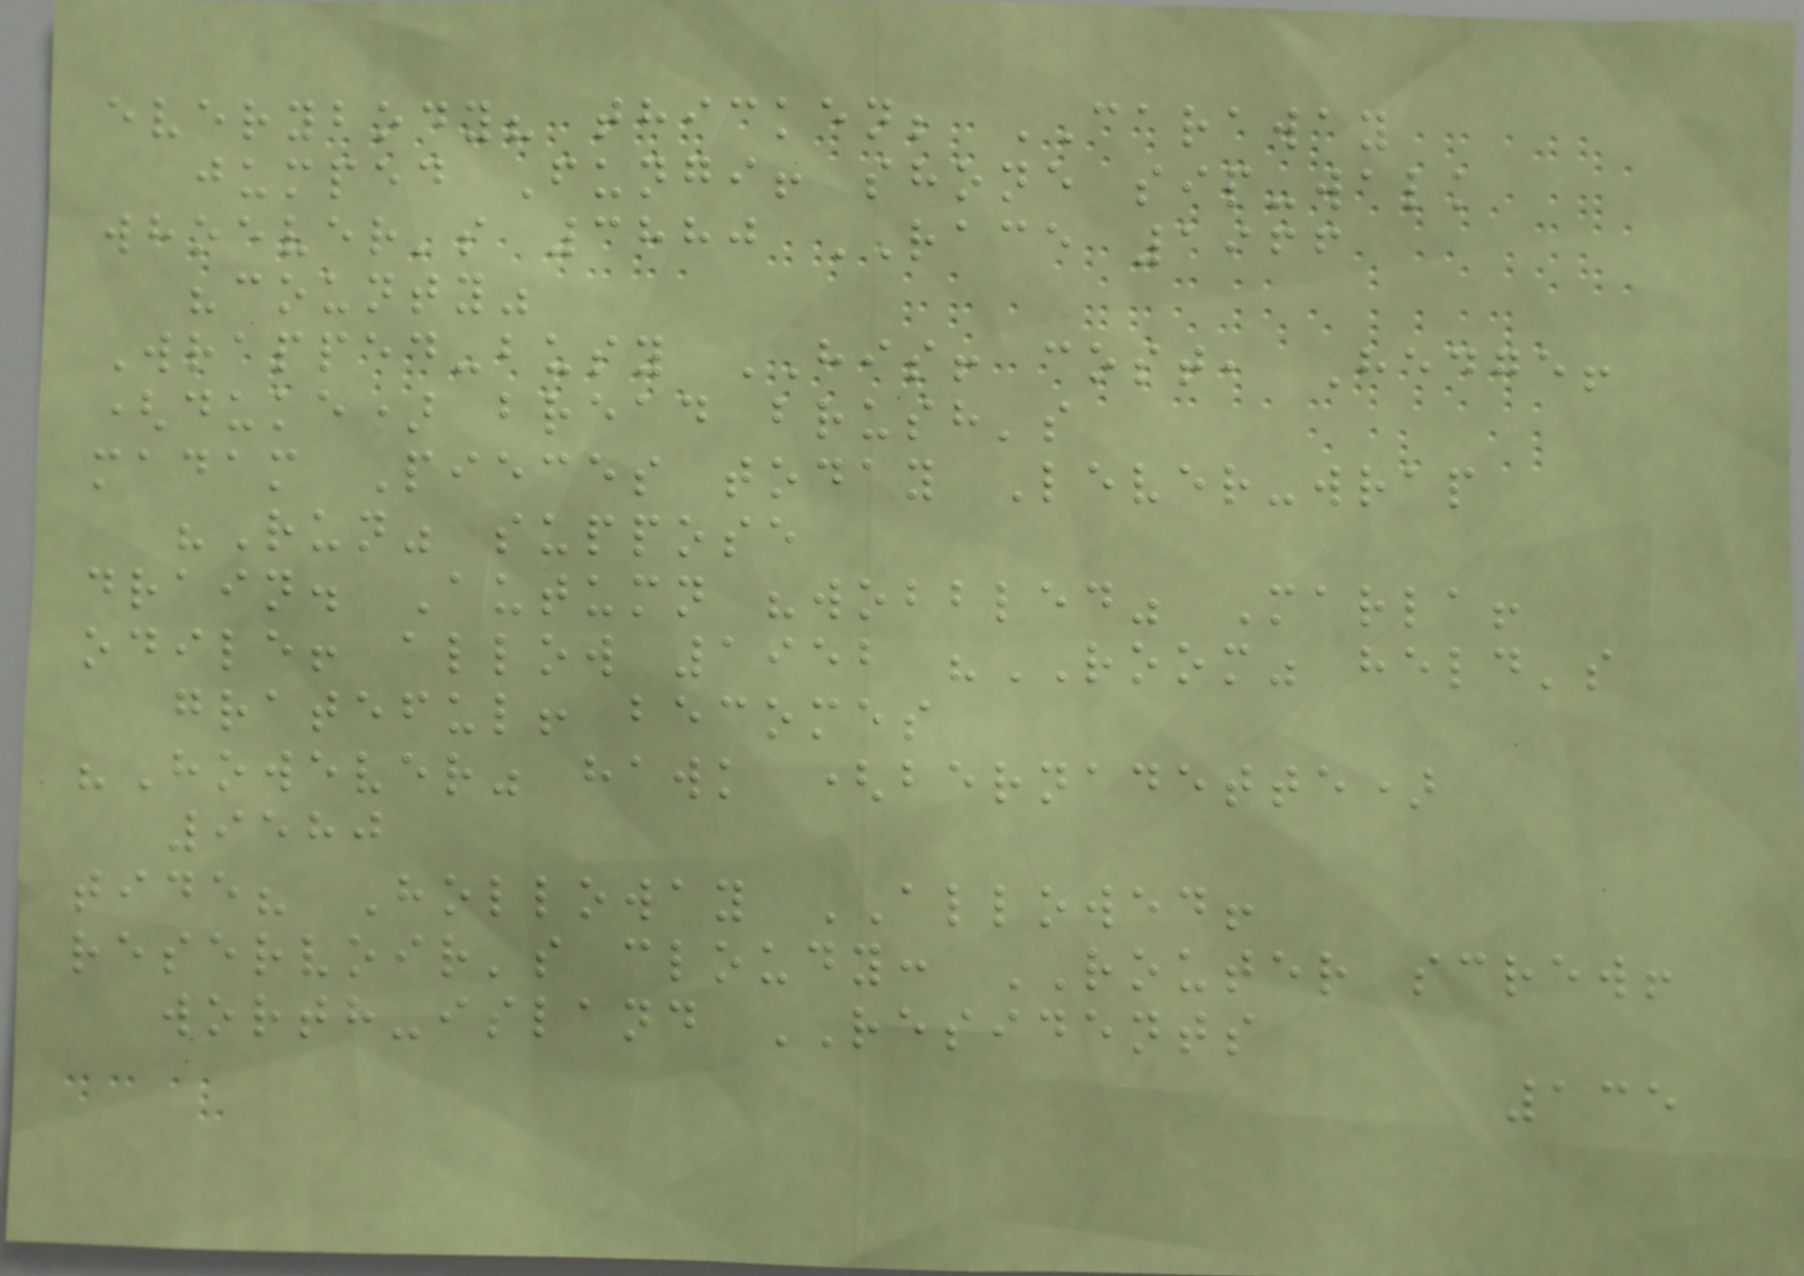everybody? thicken; CARAWAY
jumped Fungi! shone sip-walk
whoever's 3880 RACE 1966
"county"
Wrapped-busy HIS! cost, Hedge!
(duke) bread brush's
madam Pieces today Lever-wrap
"Run" suppose
drain. Autumn "wobbled" Marla!
odile! allow 1952 "ROOM" held's
grateful! becomes
"However" hawk (bernadette)
9580
tide? Holloway ALLOWED!
reservoir's cloudy: ROUTER screw!
worth-island RESIDENTS
135
